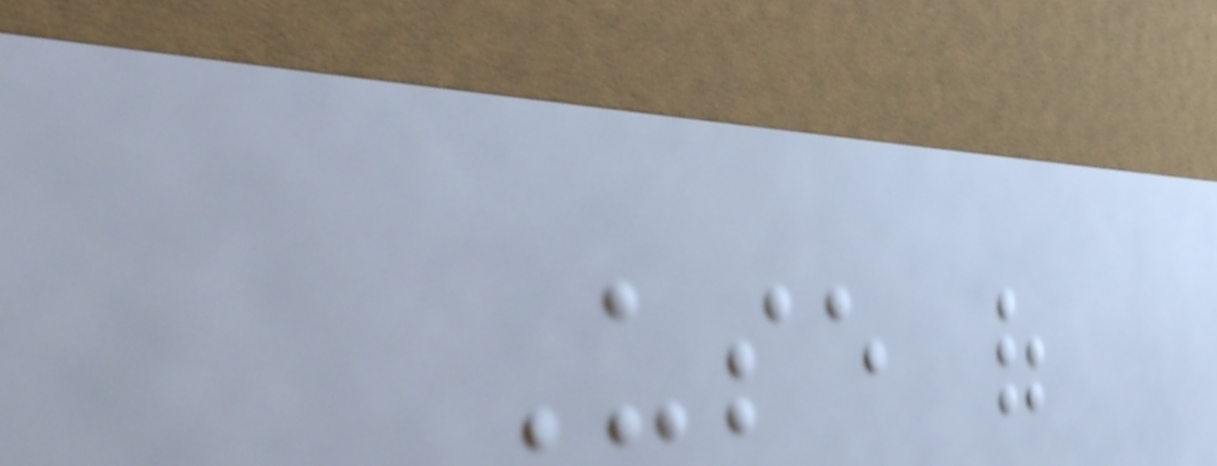Use of
